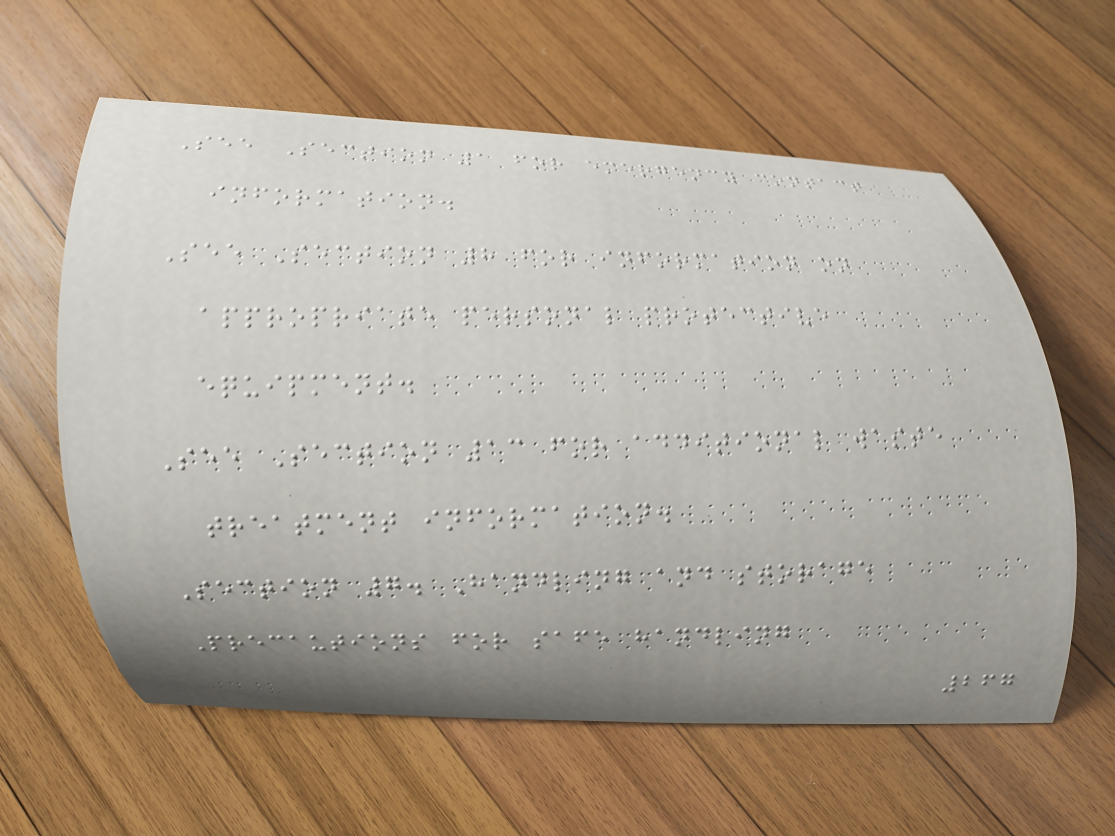See Section 1 for emergency contact
information.
See Section 8 for information on
appropriate personal protective
equipment.
See Section 13 for additional waste
treatment information.
Section 7. Handling and storage
Precautions for safe handling
267
